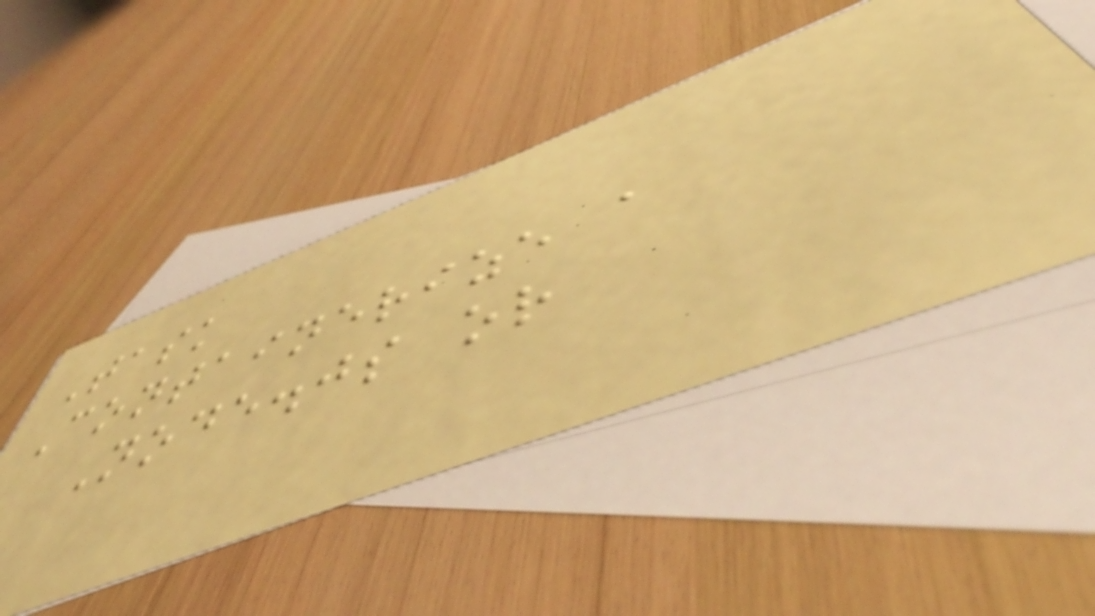Task
Containerize a
Node.js or
